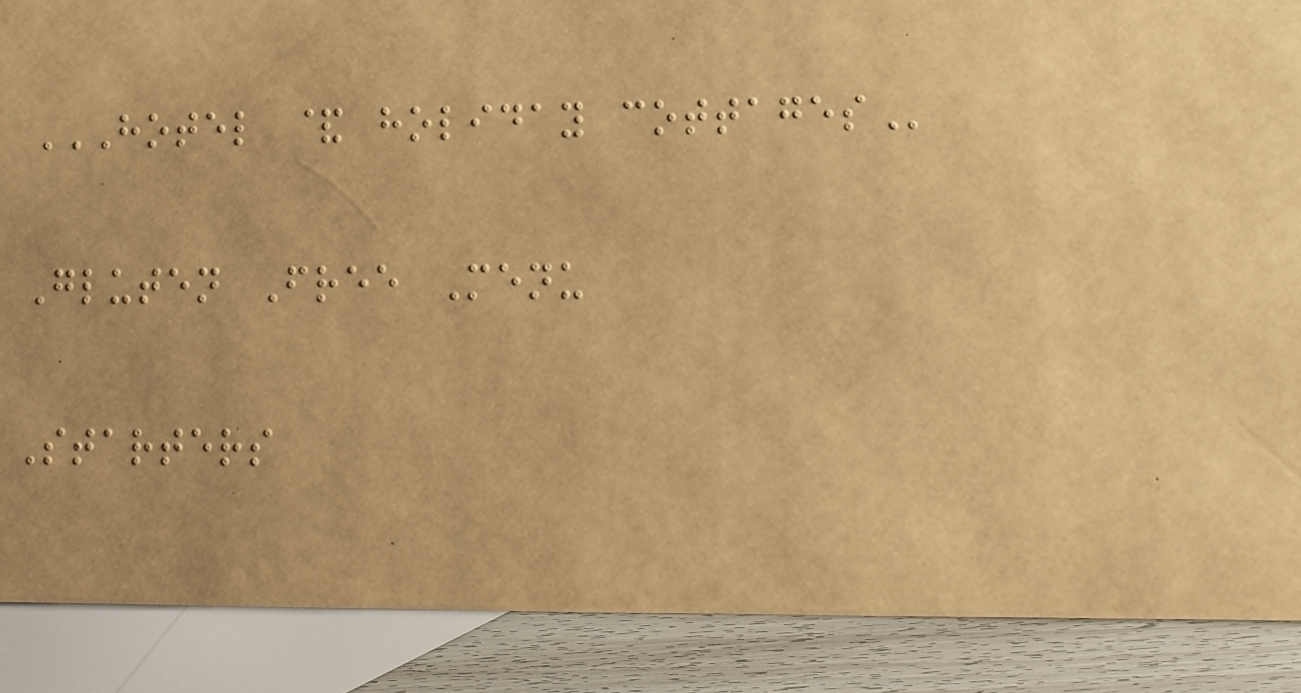HOTEL & HOLIDAY COTTAGES
Gluten Free Menu
Starters
